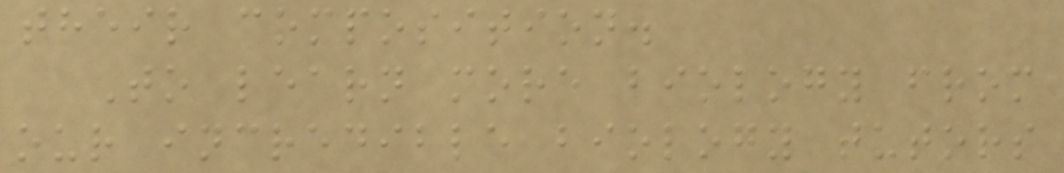their composition.
To learn more biology from
our incredible biology tutors
